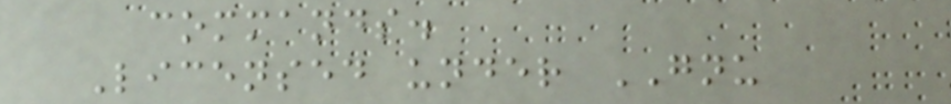commands.
Licensed under GNU
